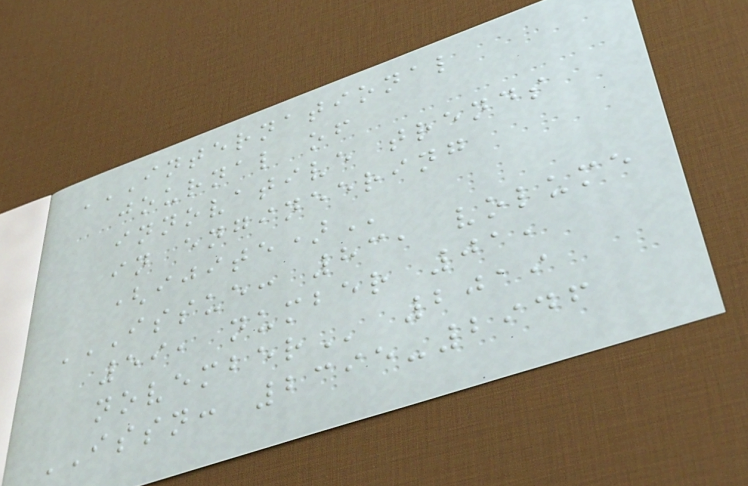INTERNATIONAL
JOURNAL OF
INNOVATIVE TRENDS
IN ENGINEERING
(IJITE)
ISSUE: 83, VOLUME
59, NUMBER 01,
NOVEMBER 2019
ISSN: 2395-2946
